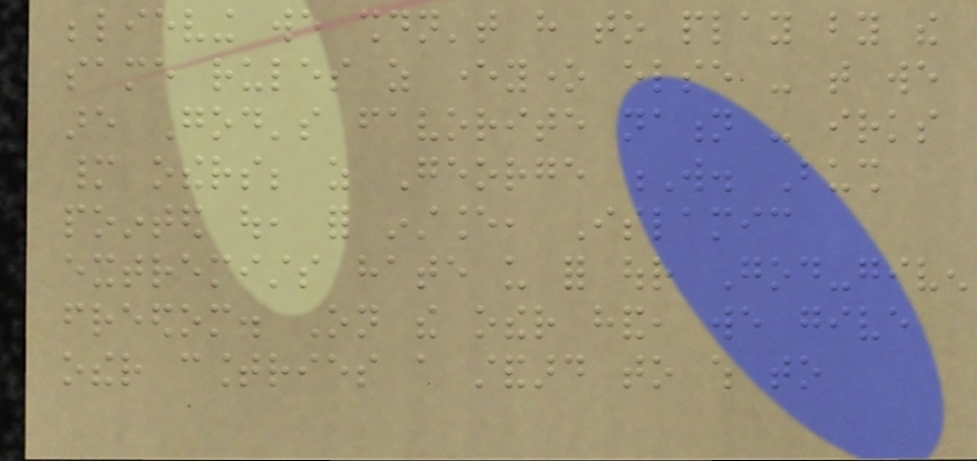believing we shouldn't have to play by the
same rules as everyone else - that we
are God's favorite nation - irks
many others; as George W. Bush
pointed out, for instance, Islamic
extremists hate us for our God-given
freedom. On the other hand, we give
other countries a standard to which to
